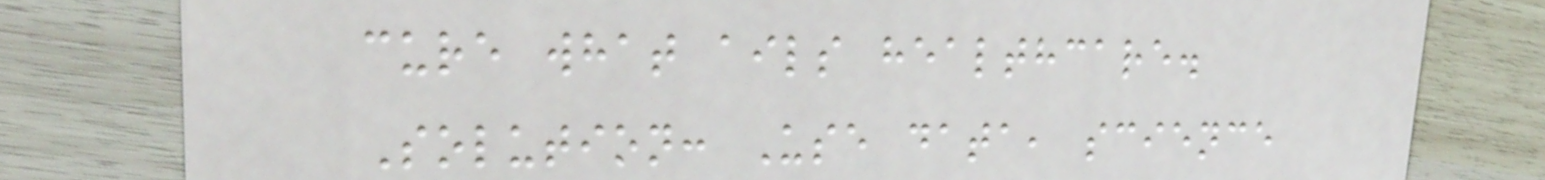cure what ails healthcare.
Solution: Use data, science
